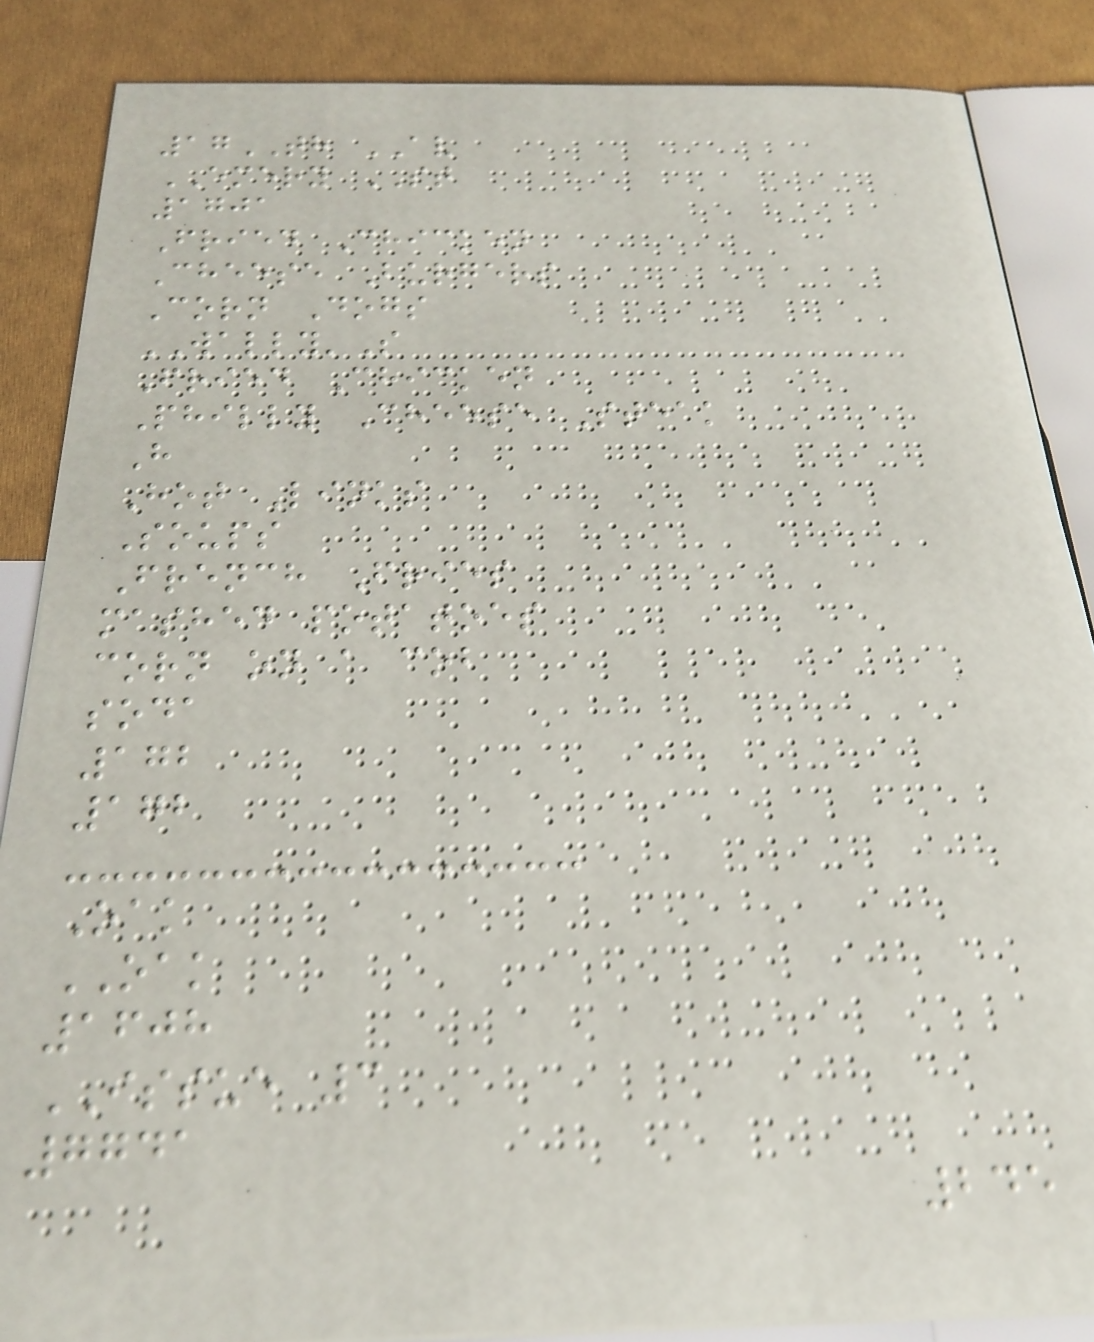17TH AV
EMERY ST
1701
Fried Chicken
Cheese Burgers
Corn Dogs
WALLY'S
Fried Chicken
Philly Cheese Steak
H
Hot Links
Soups
French Fries
mashed potatoes
corn on a cob
soda
172
172
Oak
OAK
1608
ISSUE 3
7741
245
